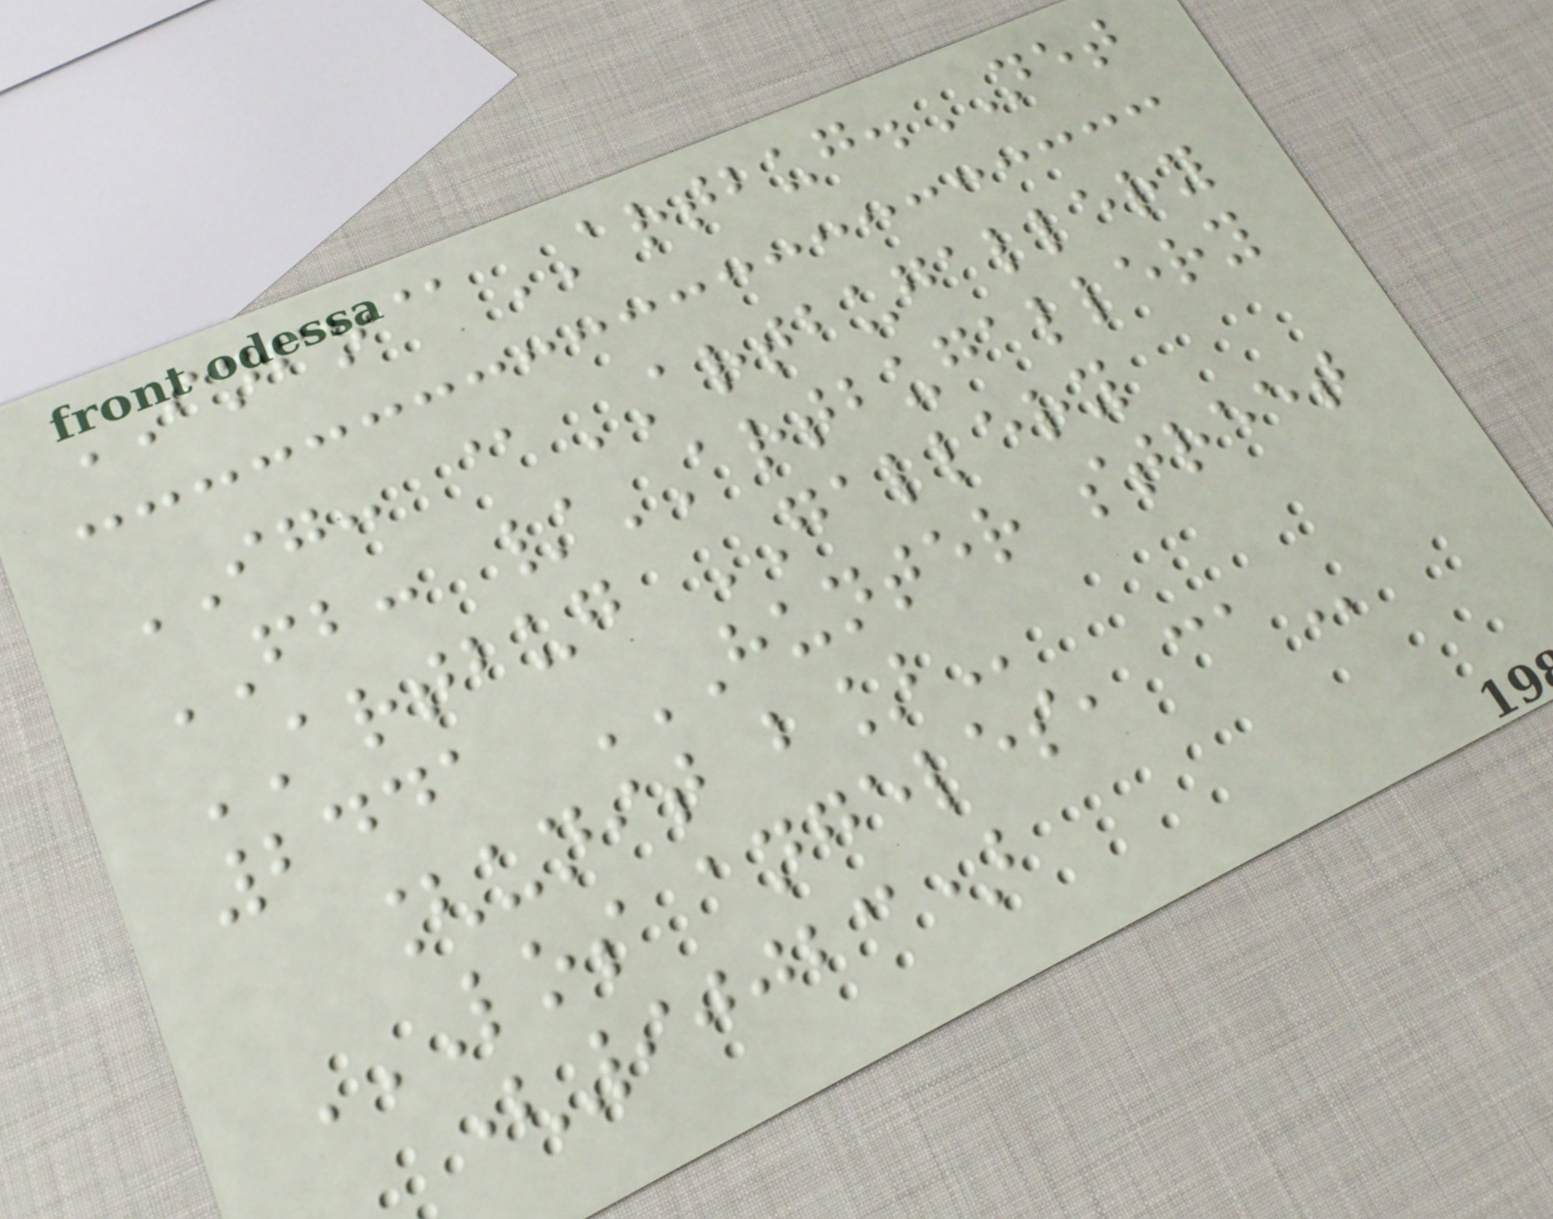INFO@ARTBUG.NET
IG: @ARTBUGALLERY
FB: /ARTBUGALLERY
ARTBUG GALLERY
2441 HUNTER STREET
[UNIT B]
LOS ANGELES, CA
(90023)
